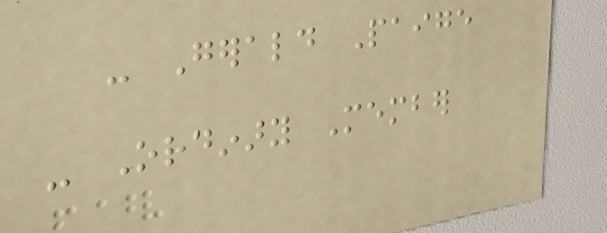- Gerald Paige
- Ordinary Member
